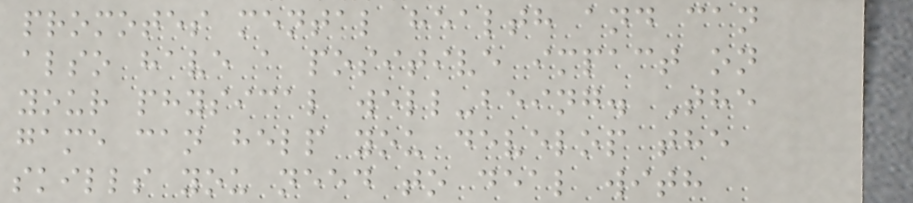promotes mental health and can
also have a positive impact on
your physical well-being. The
game can help you develop the
skills you need to deal with
